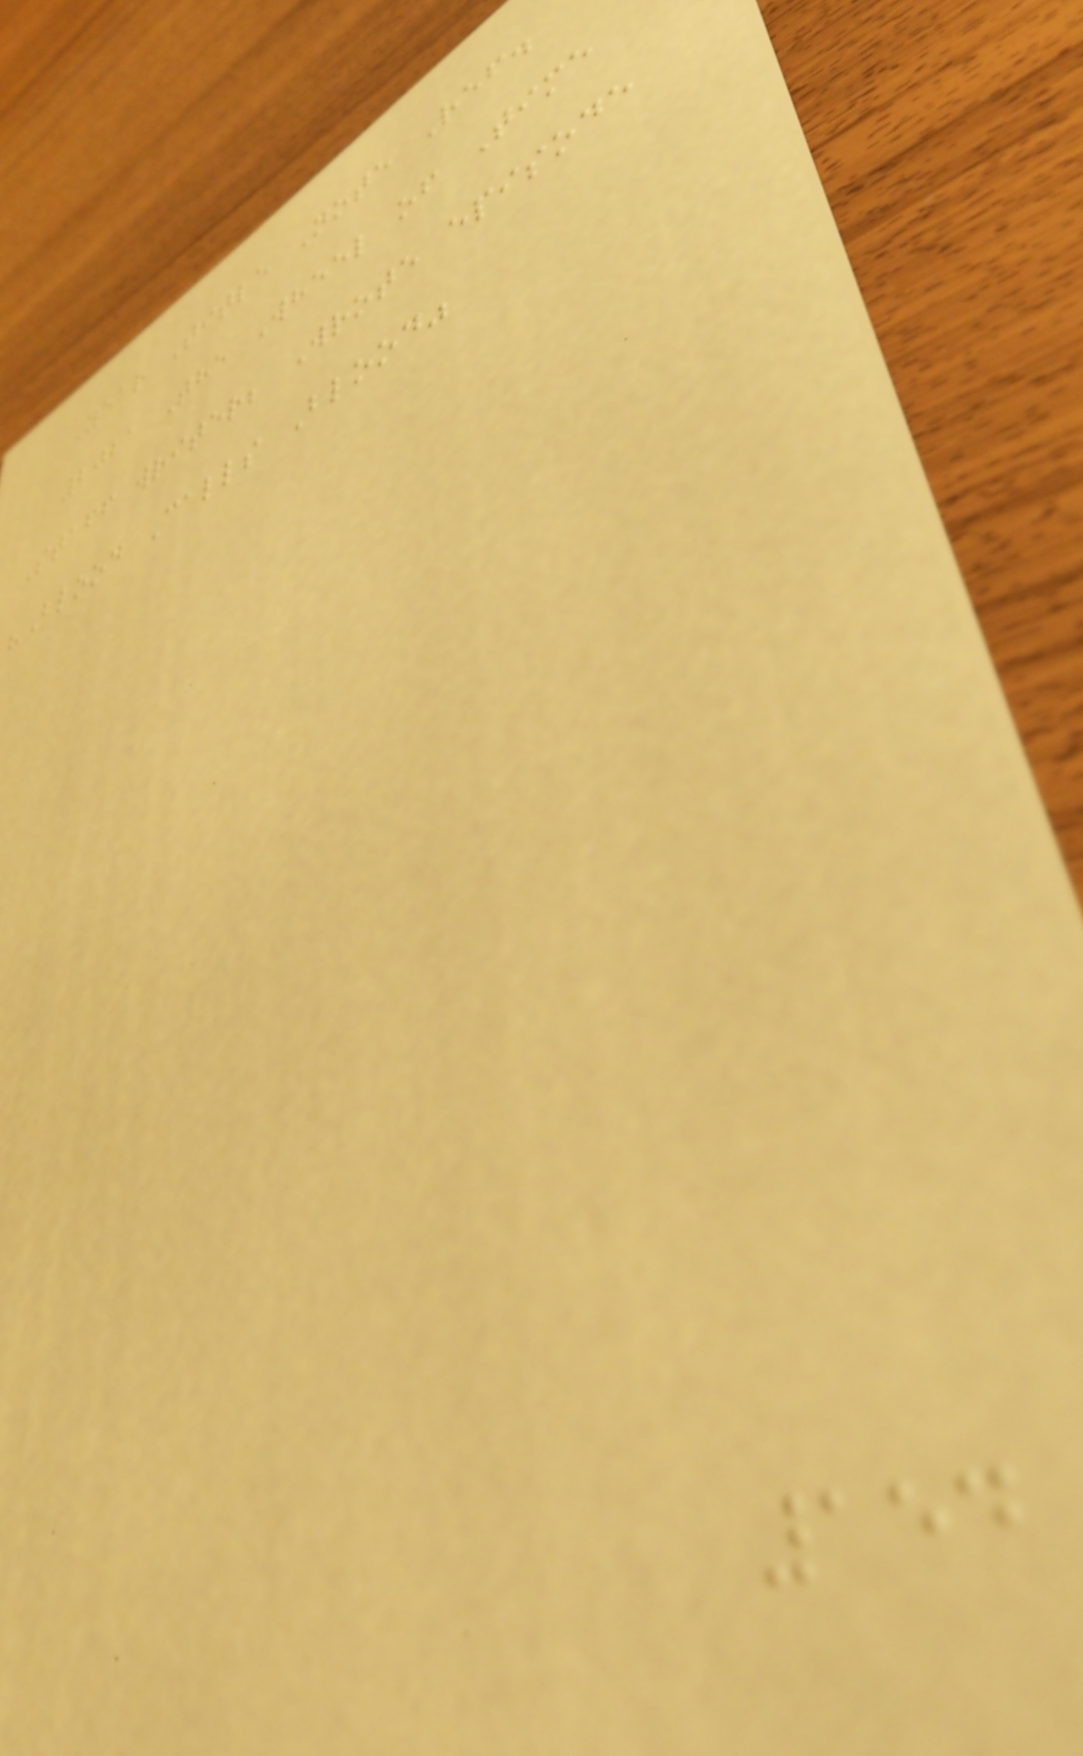Year Title Note Ref.
2021 The Wheel of Time
Staff writer; Wrote episode
"Blood Calls Blood"
154
